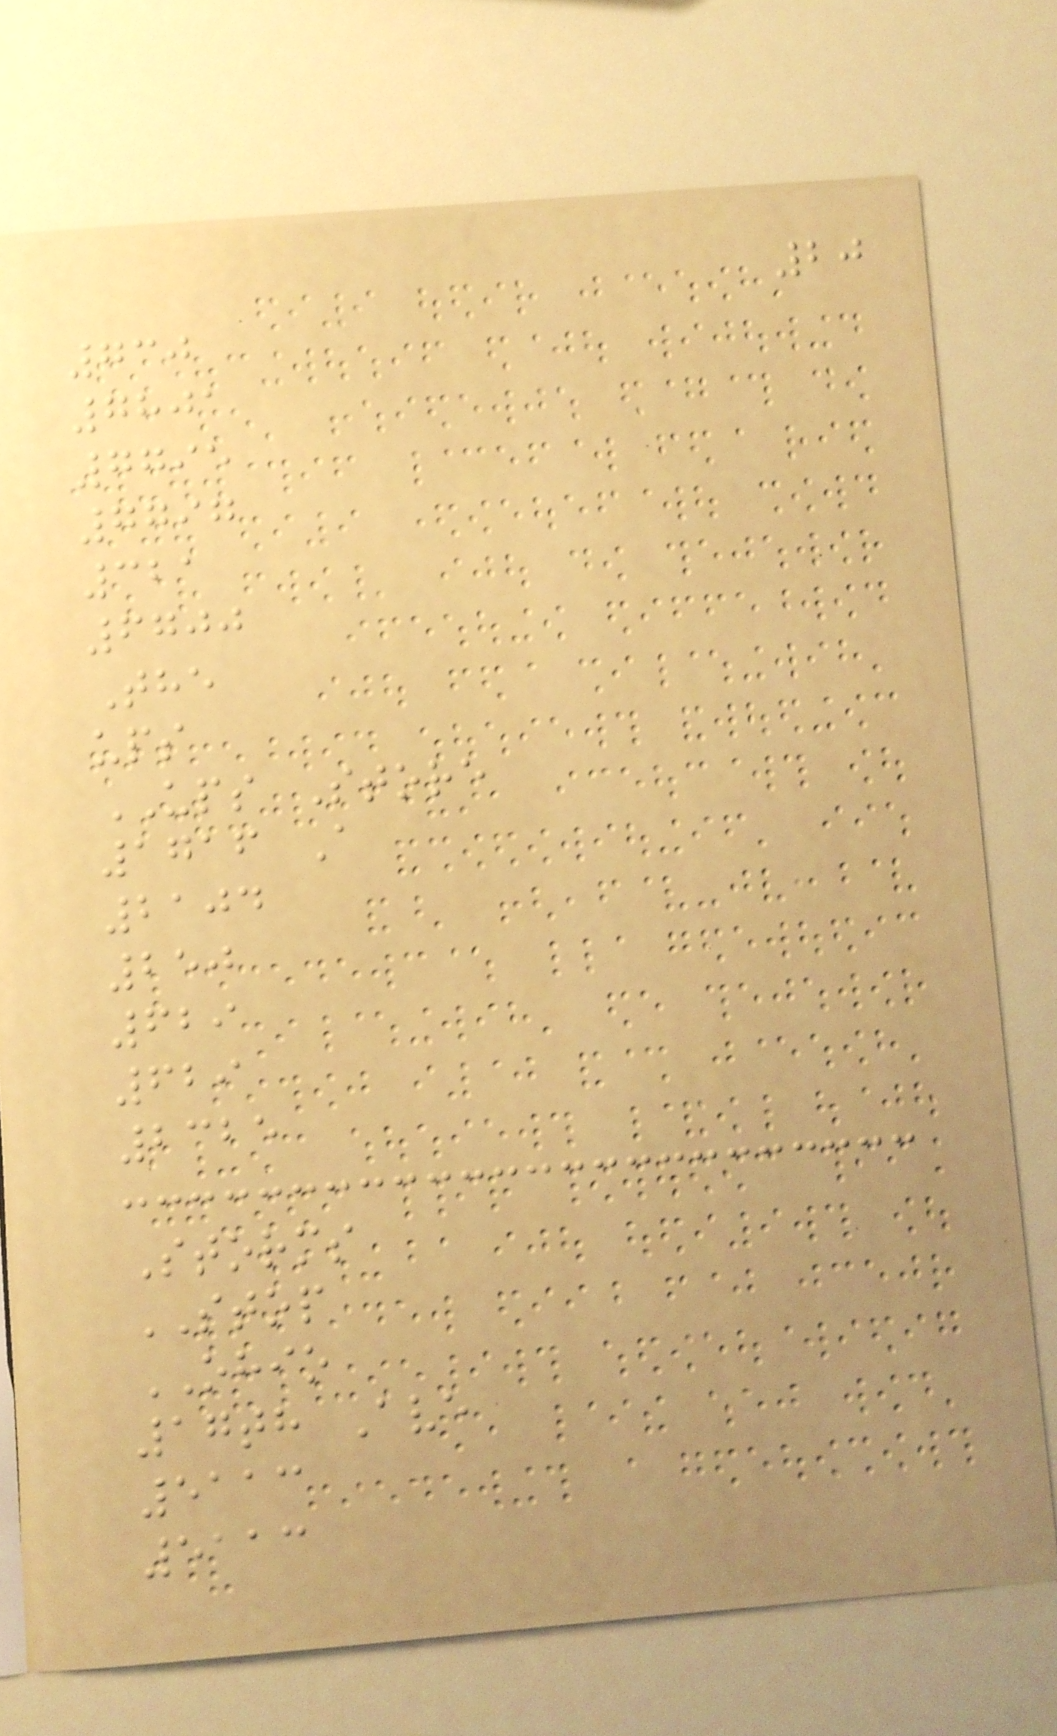20
730
7801
7795
7797
321
6700
The
ups
UPS Store
1716 A
2104
250
629
629
2325
Storms
STOP
OHIO
17th Ave
5113
5113
